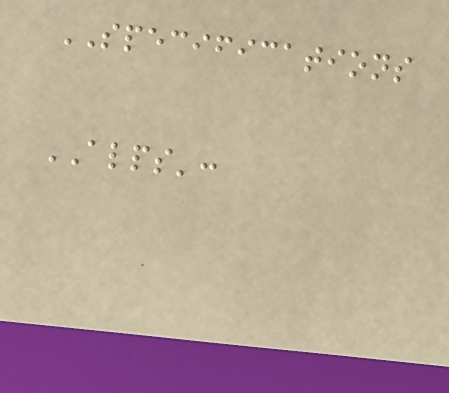SPECIFICATIONS
ALPS':
